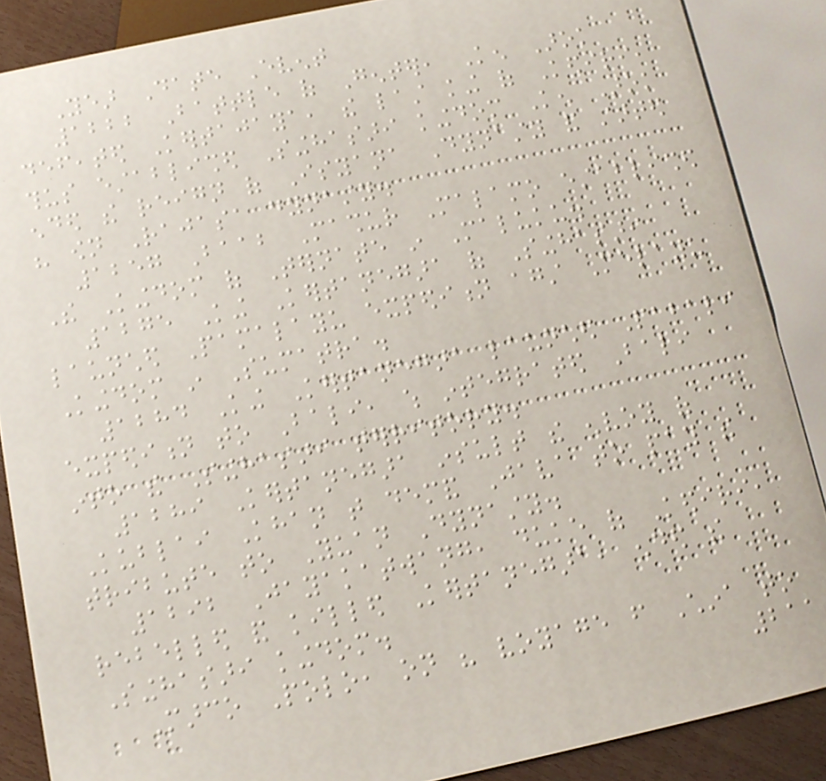Year Date Event
1222 Battle of Genter, Ken Arok
defeated Kertajaya, the last king of Kediri,
thus established Singhasari kingdom Ken Arok
ended the reign of Isyana Dynasty and started
his own Rajasa dynasty.
1257 Baab Mashur Malamo established
The Kingdom of Ternate in Maluku.
1275 King Kertanegara of Singhasari
launched Pamalayu expedition against Melayu
Kingdom in Sumatra.
1284 King Kertanegara launched Pabali
expedition to Bali, which integrated Bali
into the Singhasari territory.
1289 Kertanegara insult the envoy of
Kublai Khan that demand Java to pay the
tribute to Yuan Dynasty.
1292 Jayakatwang, duke of Kediri,
rebelled and killed Kertanegara, ended the
Singhasari kingdom.
Marco Polo, on his voyage from China to
211
